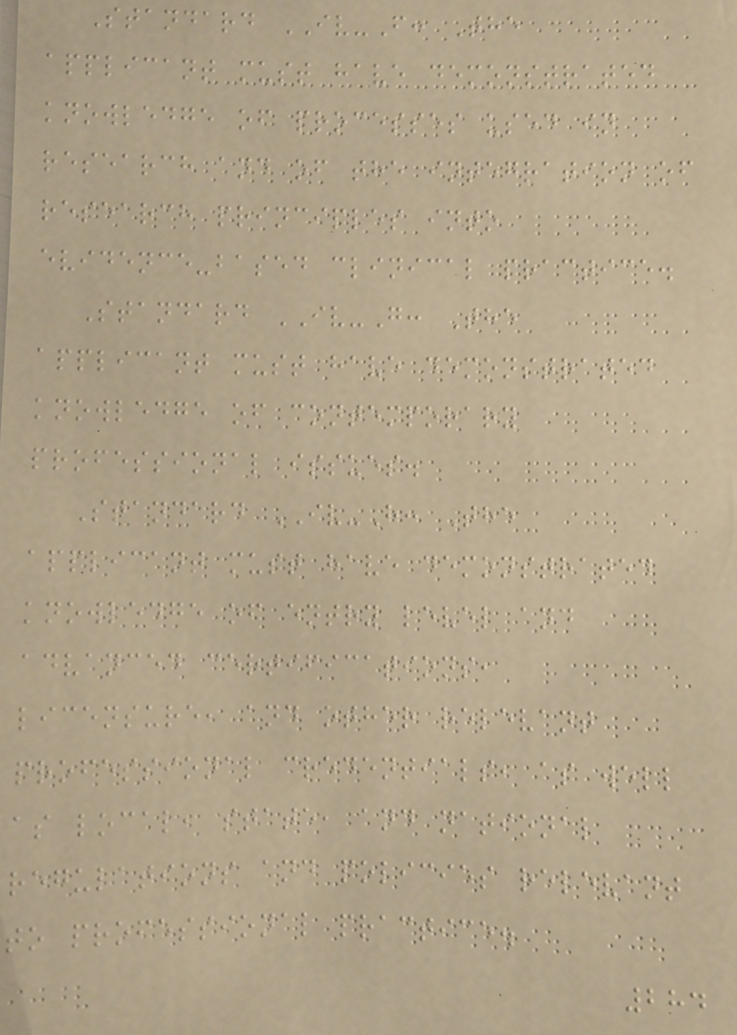Standard IV-F: The
applicant must have demonstrated
knowledge of processes used in
research and of the integration of
research principles into
evidence-based clinical practice.
Standard IV-G: The
applicant must have demonstrated
knowledge of contemporary
professional issues.
Standard IV-H: The
applicant must have demonstrated
knowledge of entry level and
advanced certifications,
licensure, and other relevant
professional credentials, as well
as local, state, and national
regulations and policies relevant
to professional practice.
284
